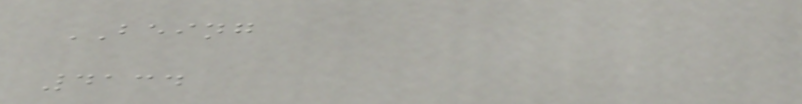BEING
4134
